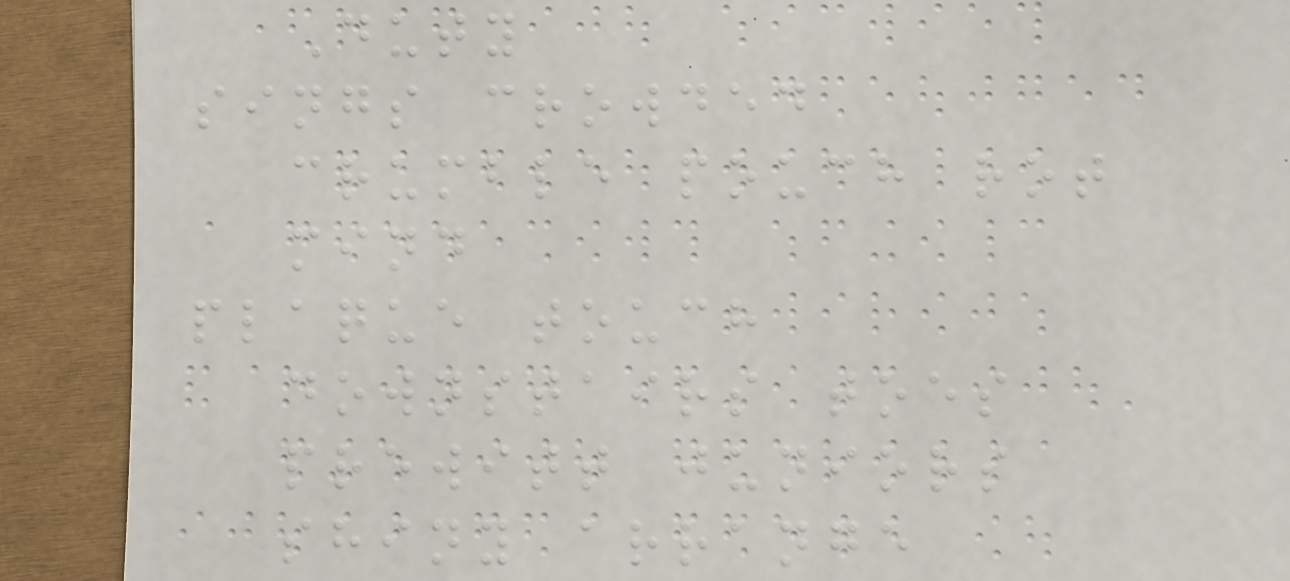Duty
sings crowded
crumble pouch rot
mind
plaque touch
downstairs toes
prewitt juniors
shiny arrange
